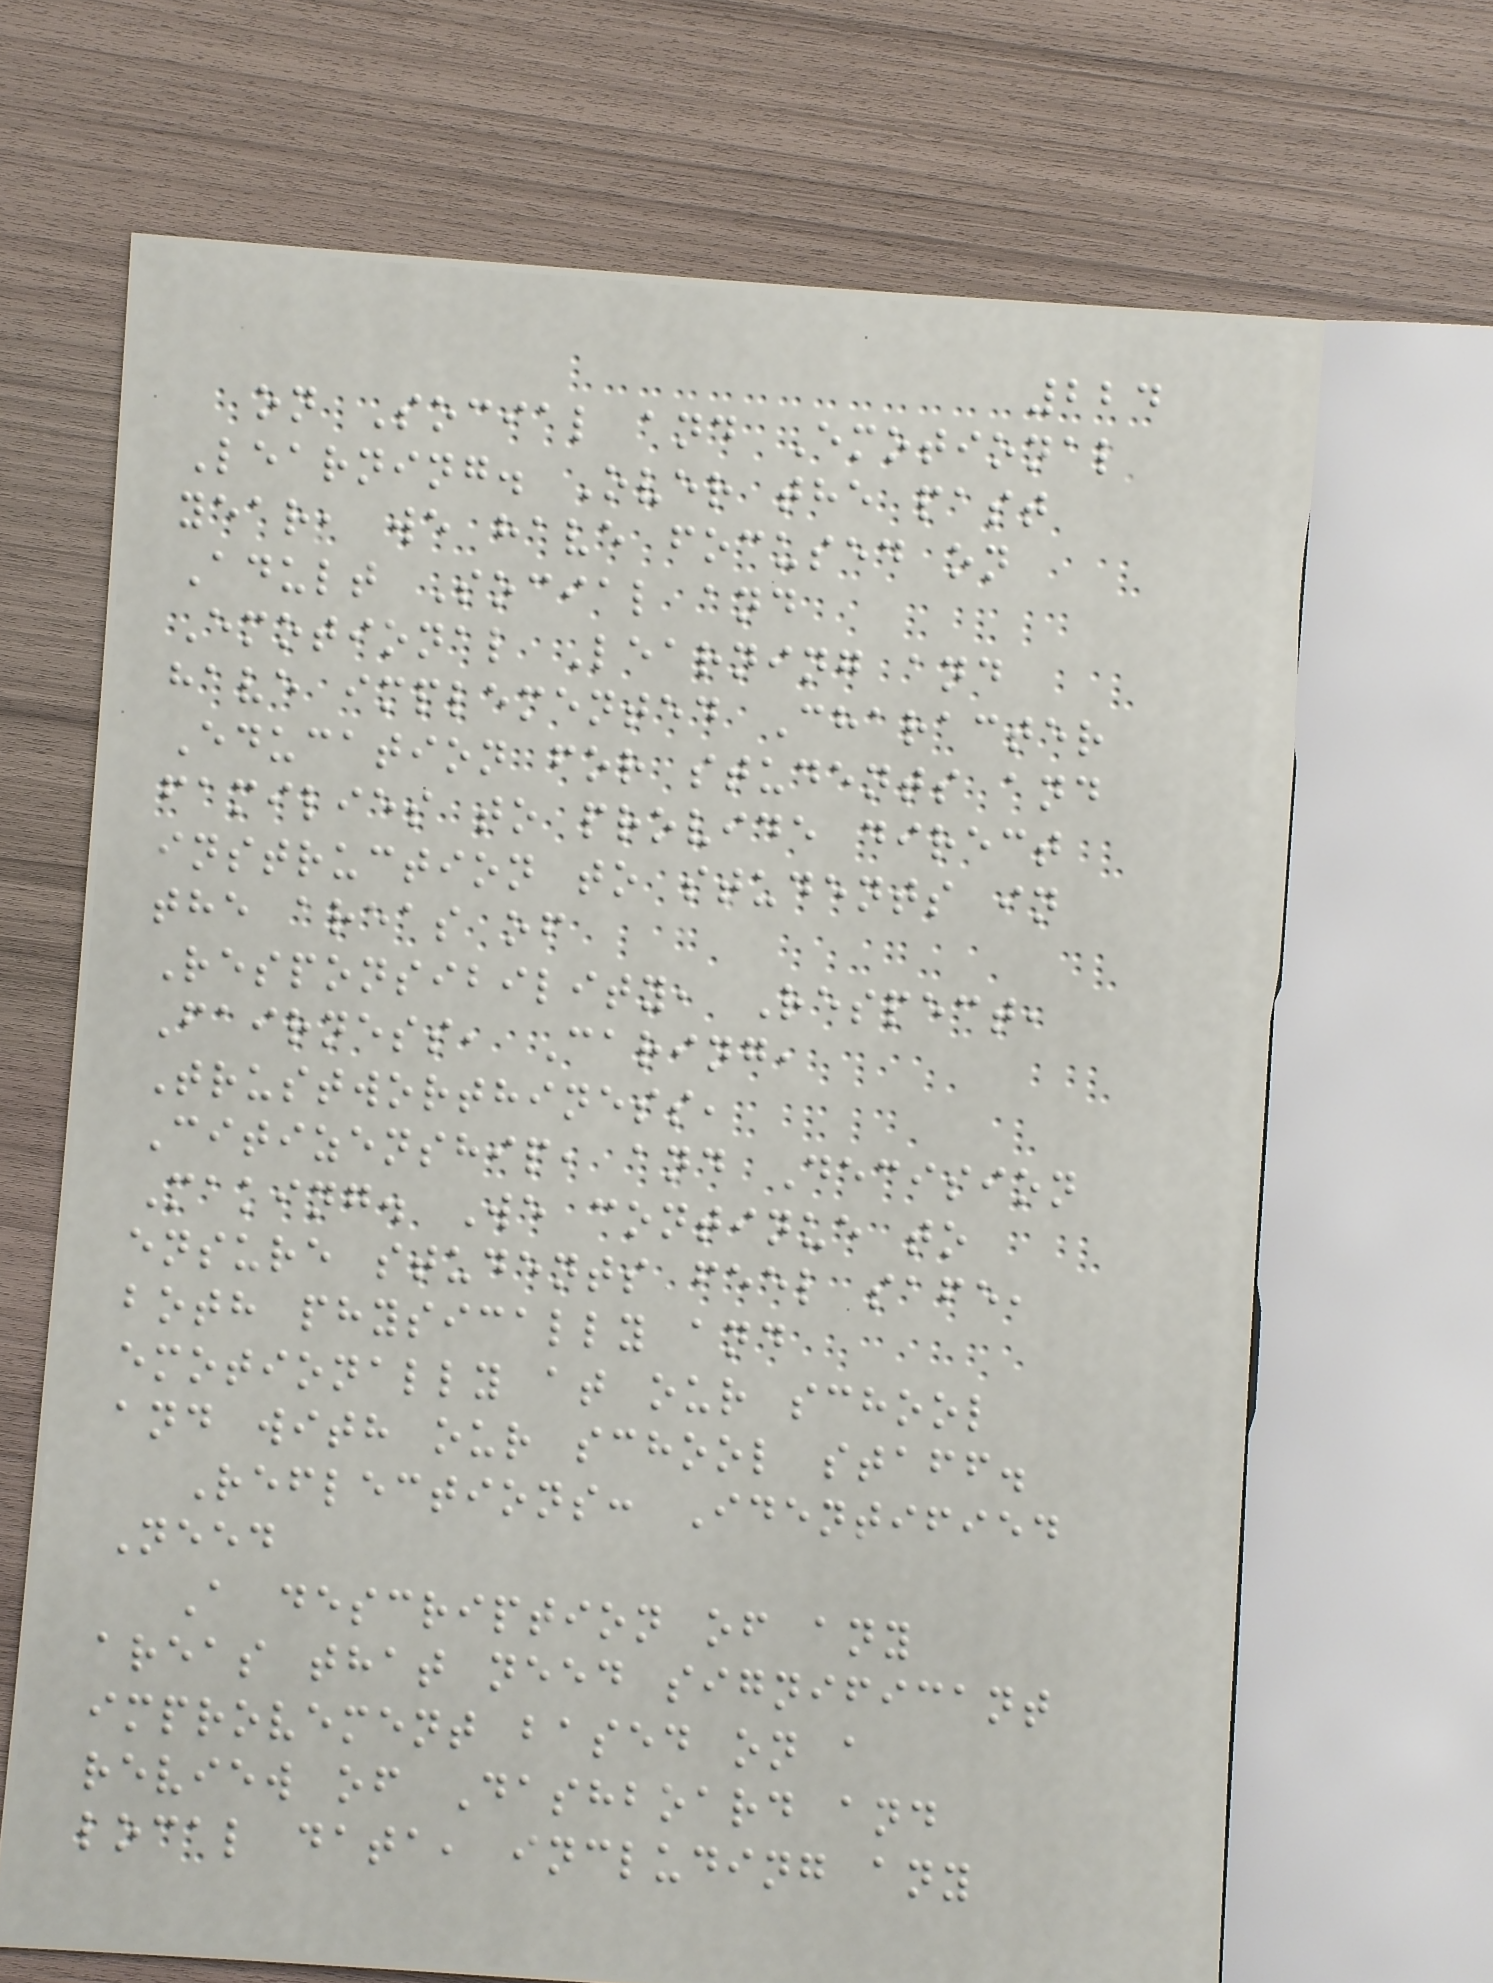224
on Social and Emotional
Learning. Over the past
year, we have focused on
Adult Social and
Emotional Learning and
have implemented Character
Education for students and
families to provide direct
instruction to students in
the areas of
Responsibility, Respect,
Fairness, Caring,
Trustworthiness,
Citizenship, and Decision
Making. We continue to
ensure students feel safe,
both physically and
emotionally at our school
and with our school staff.
Reflections: Identified
Need
A description of any
areas that need significant
improvement based on a
review of Dashboard and
local data, including any
